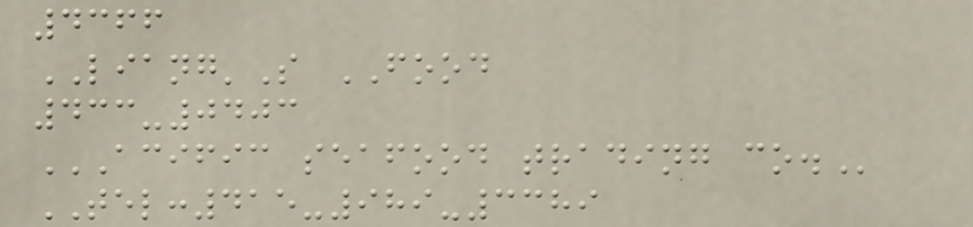4366
LIANG'S FOOD
433-0403
ACIFIC SEAFOOD TRADING CO.
TEL:415-989-3389
